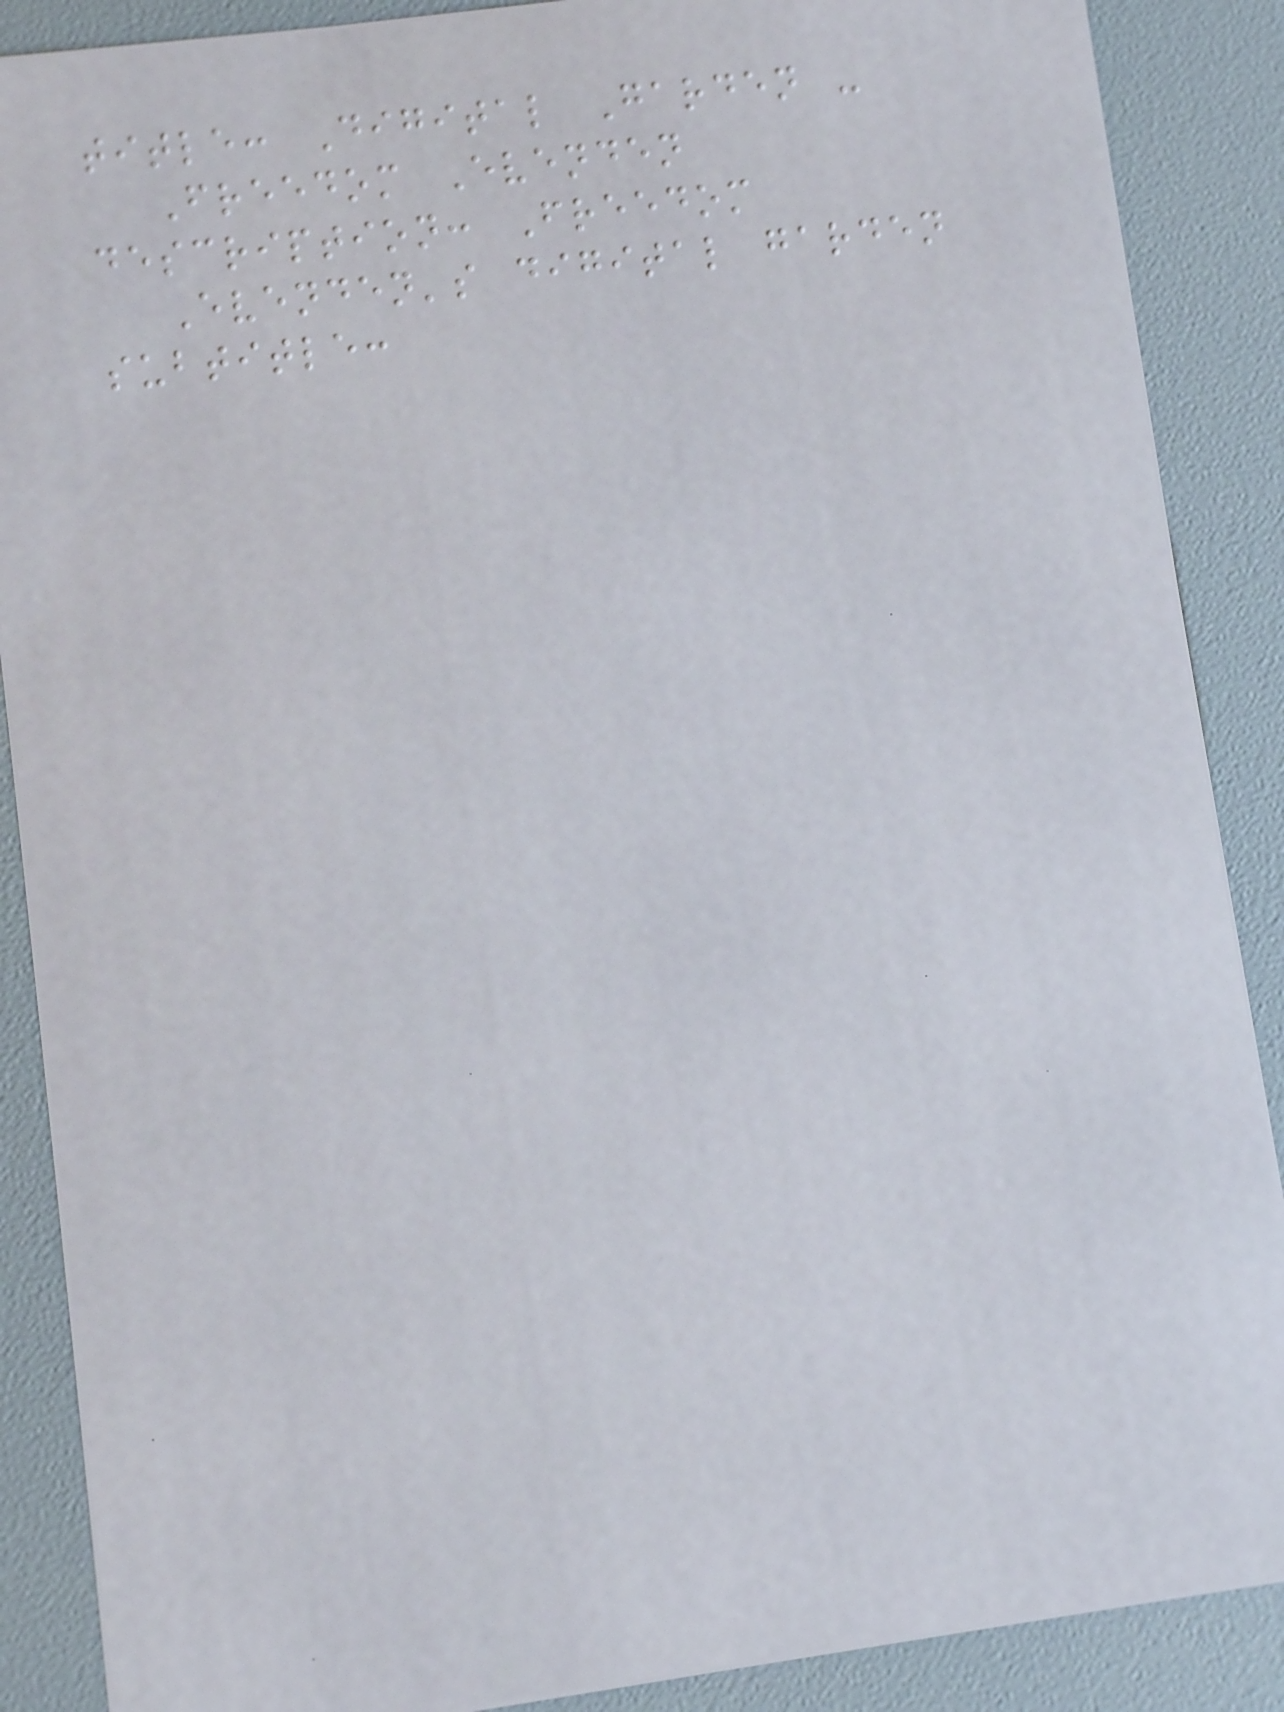title: Digital Garden -
Freedom Evenden
description: Freedom
Evenden's digital garden
subtitle:
